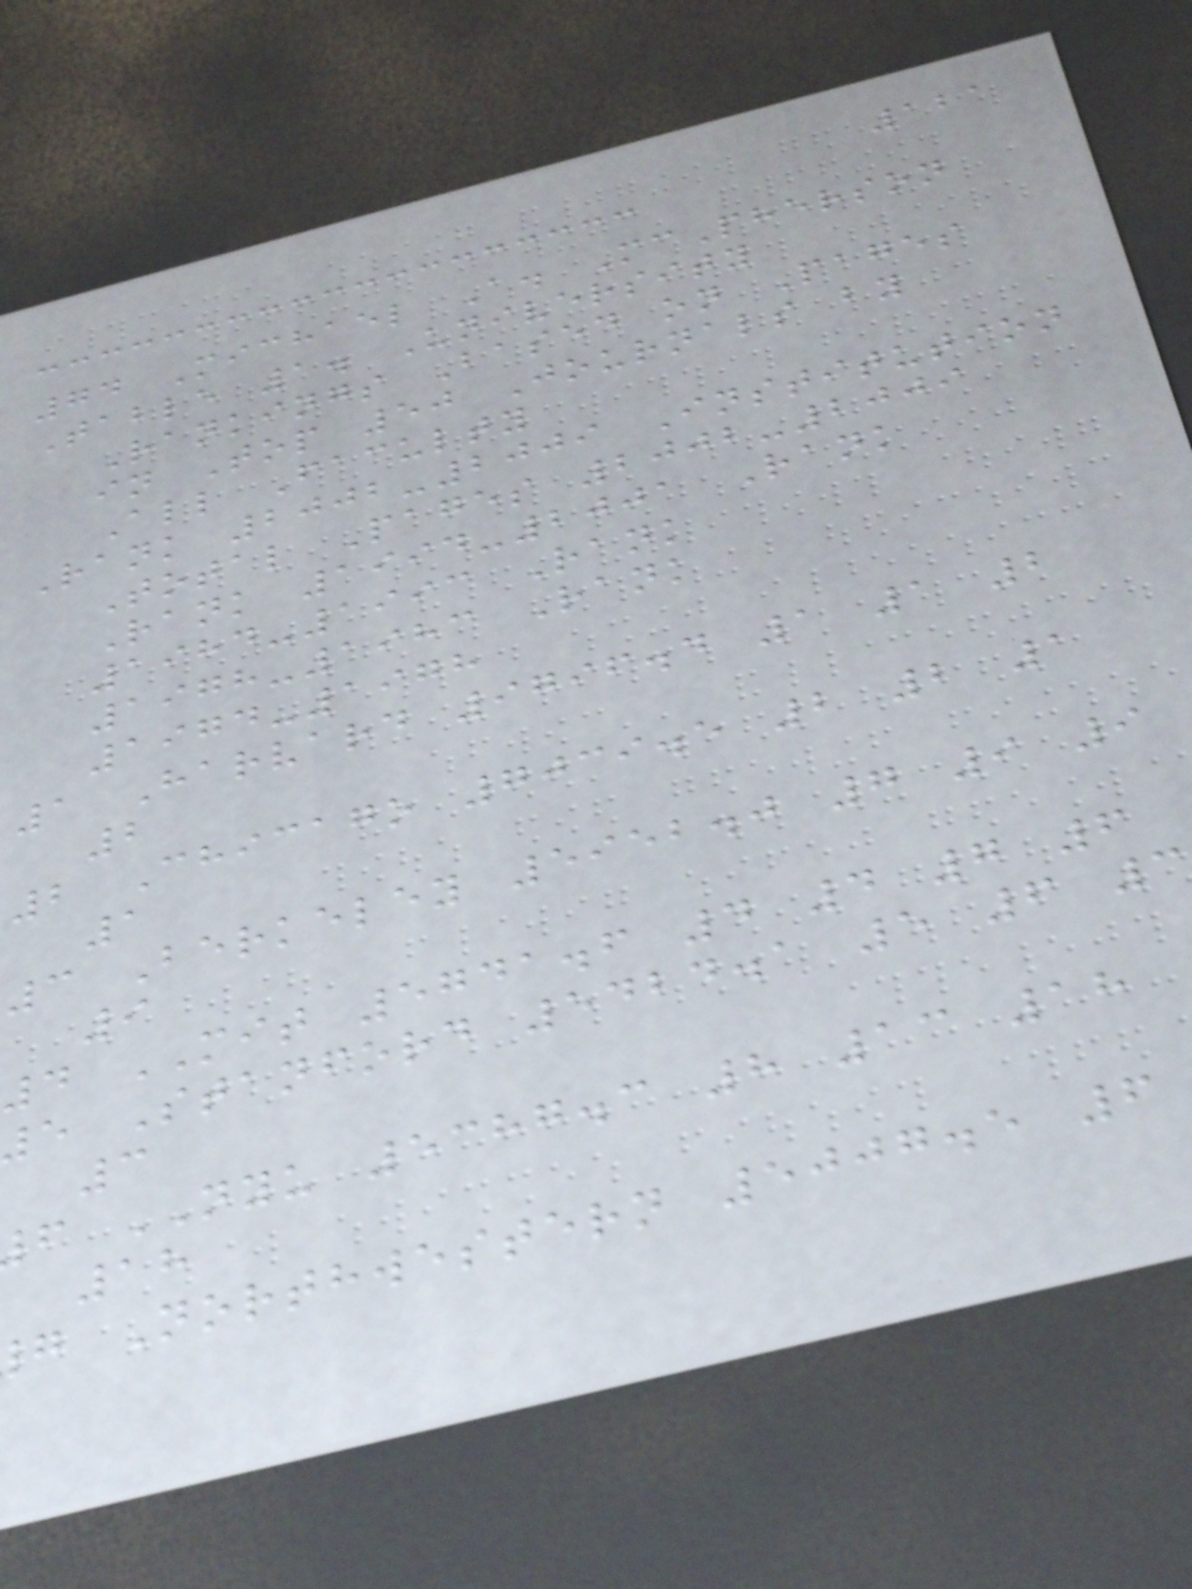121
74 Michael A. McPherson
Table 1. University
Rankings Based on Pages
in Top 50 Journals by
All Faculty
Rank 2002-2009 Institution
Total Pages 2002-2009
Rank 1994-2001 Rank
1984-1993 Rank
1978-1983 Rank
1974-1978
1 Harvard 9796.4 1 1 2
2
2 Chicago 7039.5 2 2 1
1
3 Berkeley 5952.0 7 9 9
9
4 MIT 5741.6 4 4 7 6
e Stanford 5424.1 5 6 3
3
f NYU 5387.3 8 13 18
18
g Northwestern 5007.5 6
